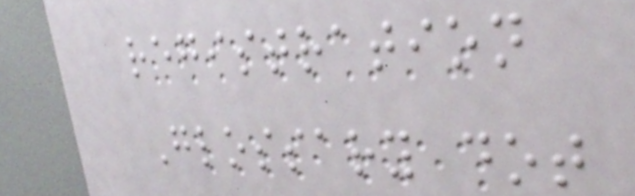registration
Glossary dot
